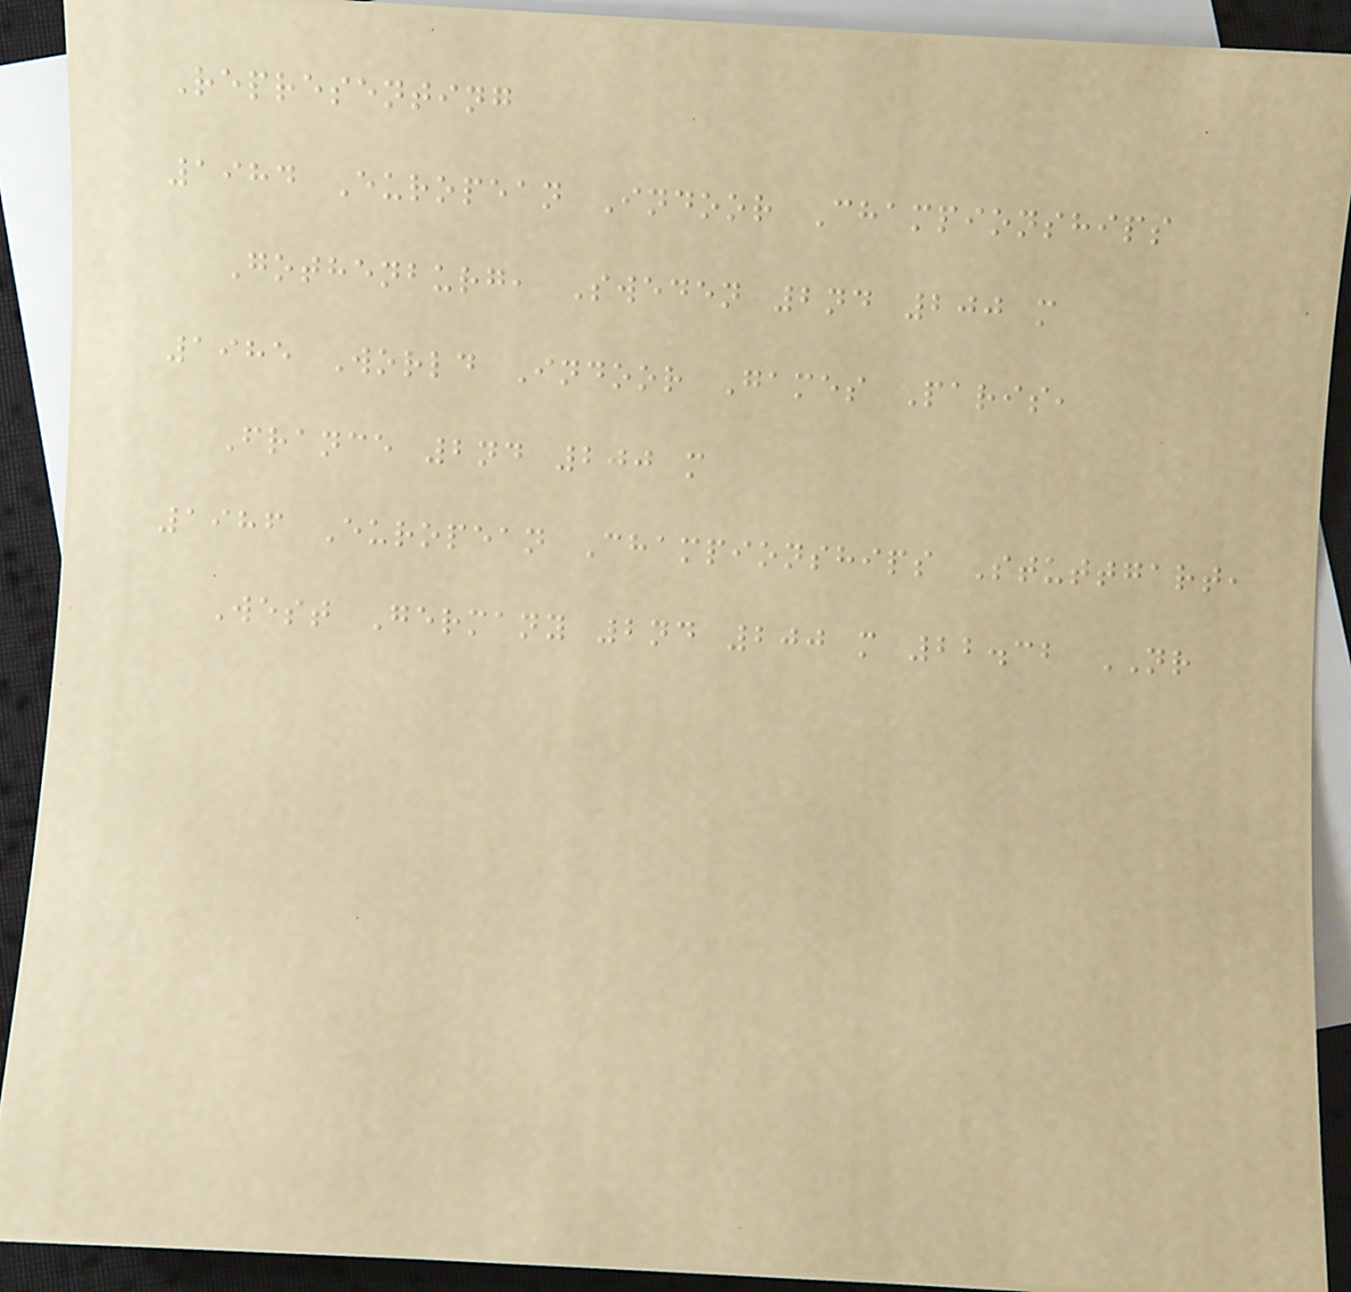Representing
1984 European Indoor Championships
Gothenburg, Sweden 2nd 200 m
1985 World Indoor Games Paris,
France 2nd 200 m
1986 European Championships Stuttgart,
West Germany 2nd 200 m 22.32 NR
